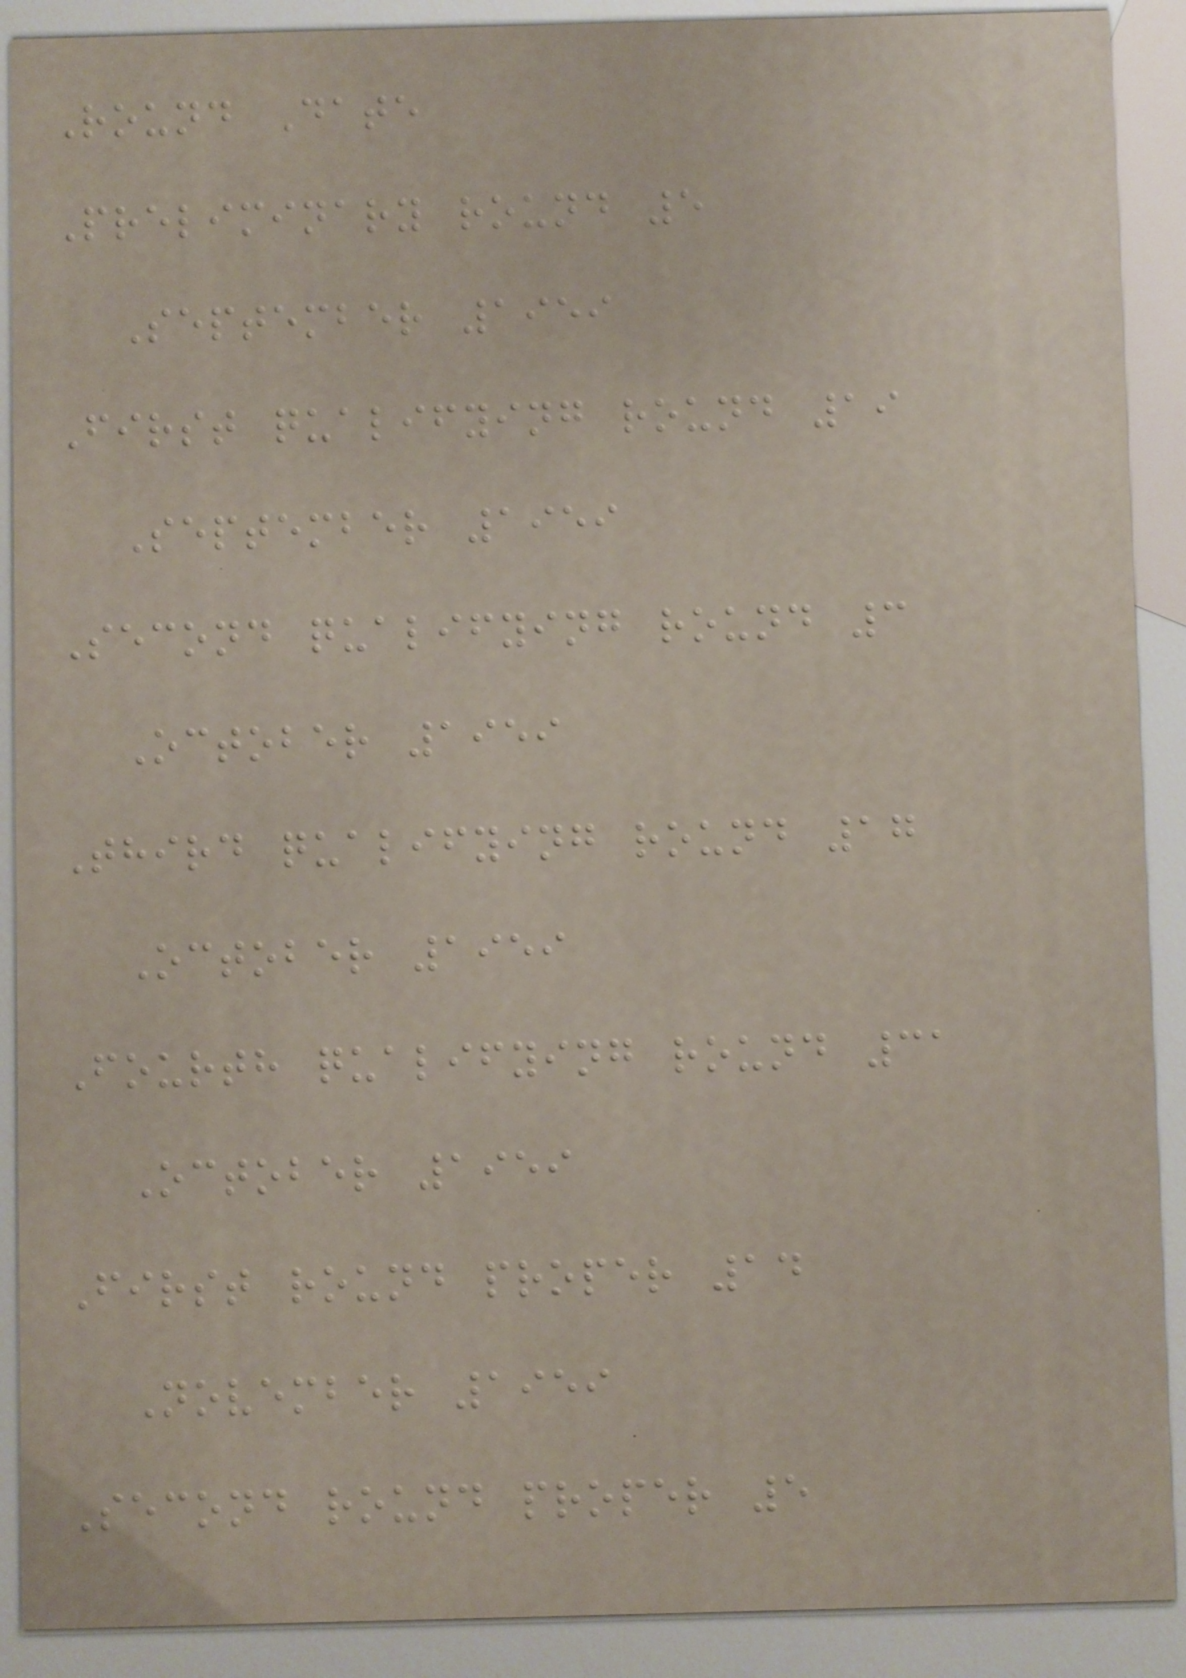Round Date
Preliminary round 5
September 1959
First qualifying round 19
September 1959
Second qualifying round 3
October 1959
Third qualifying round 17
October 1959
Fourth qualifying round 31
October 1959
First round proper 14
November 1959
Second round proper 5
